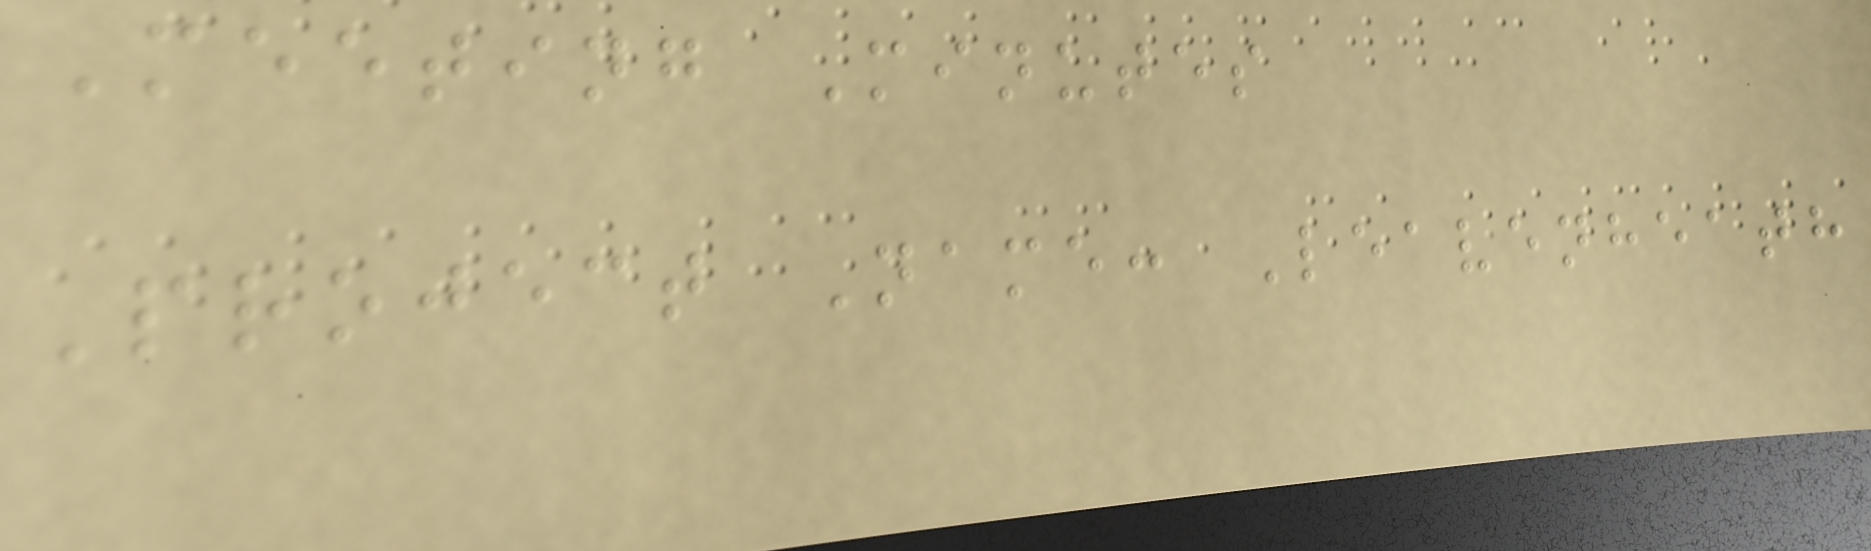Meeting Minutes
Project Name: Leavenheath
